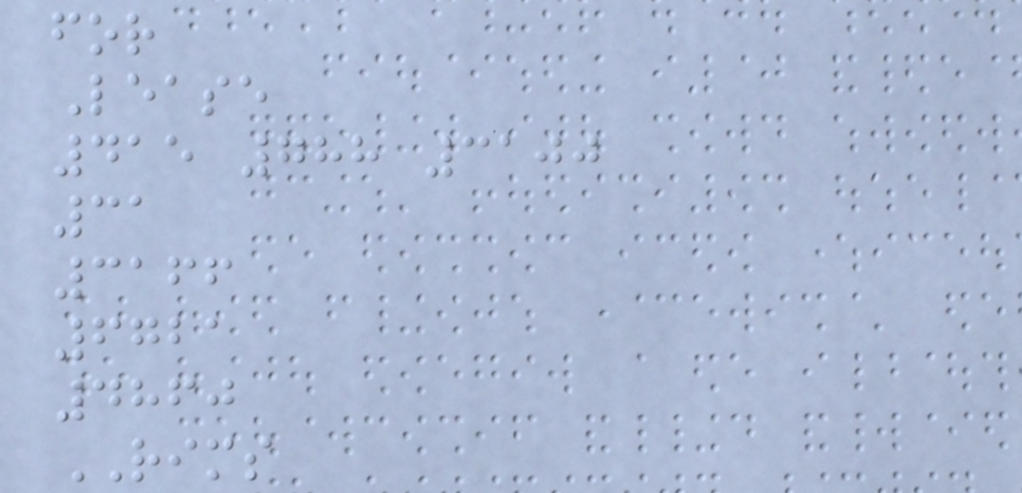for
Lease
415 788 3100
31
3166
6721
4860
RIMS
